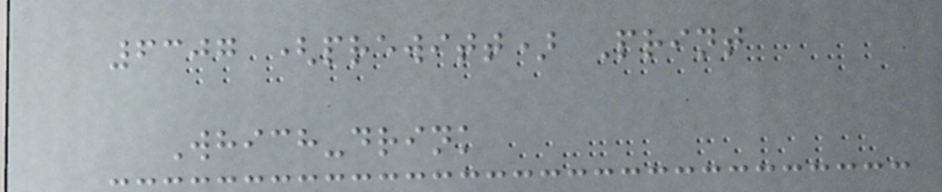6307 (prewitt) Print
Which-drink
